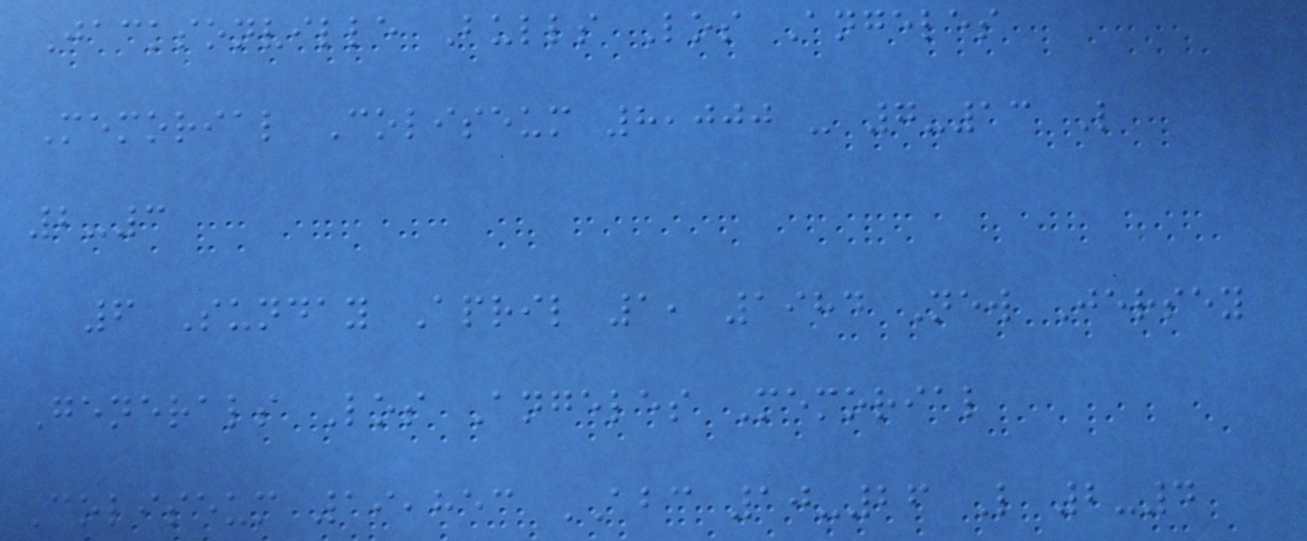Jacksonville Bulls Los Angeles
Memorial Coliseum 8,000 - 7-13 L
2-3
6 Sunday April 1, 1984 New Jersey
Generals Los Angeles Memorial
Coliseum 19,853 ABC 10-26 L 2-4
